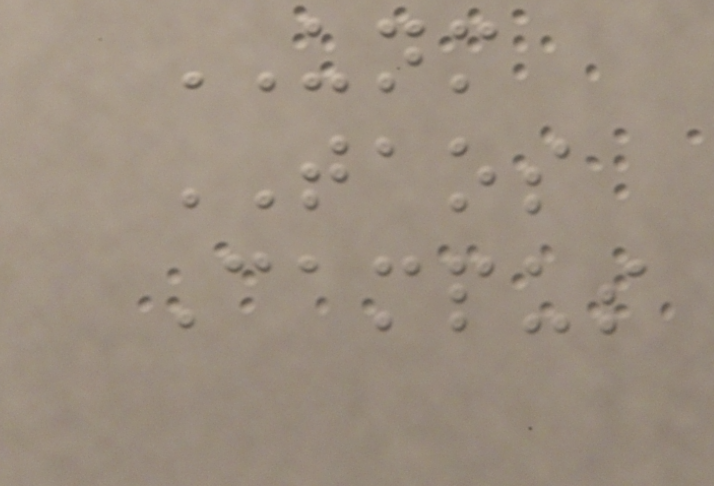UNM
TAOS
Campus
